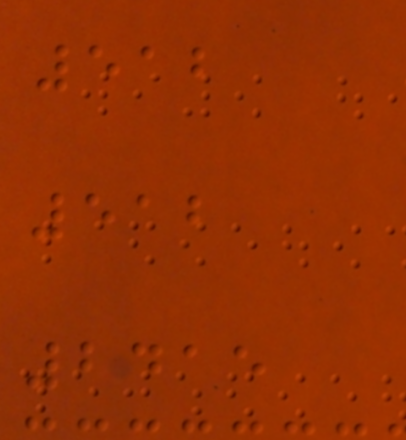512
512
2415
